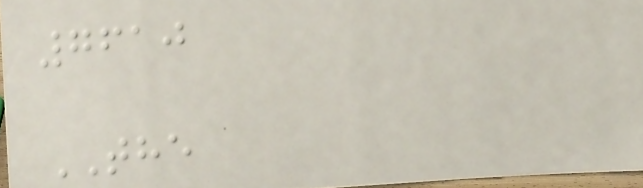7610
THE
